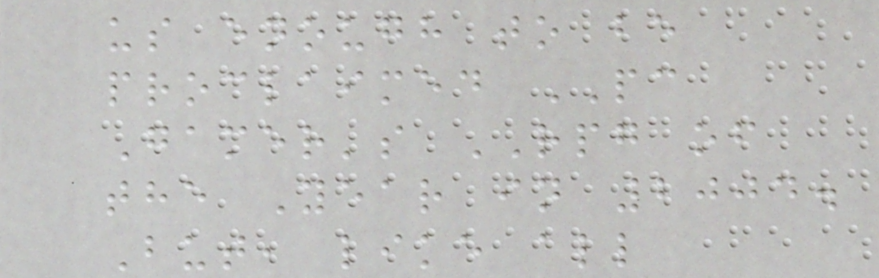us enough to be
proclaimed PC
Gamer's RPG of
the Year in 2004.
But, like all
